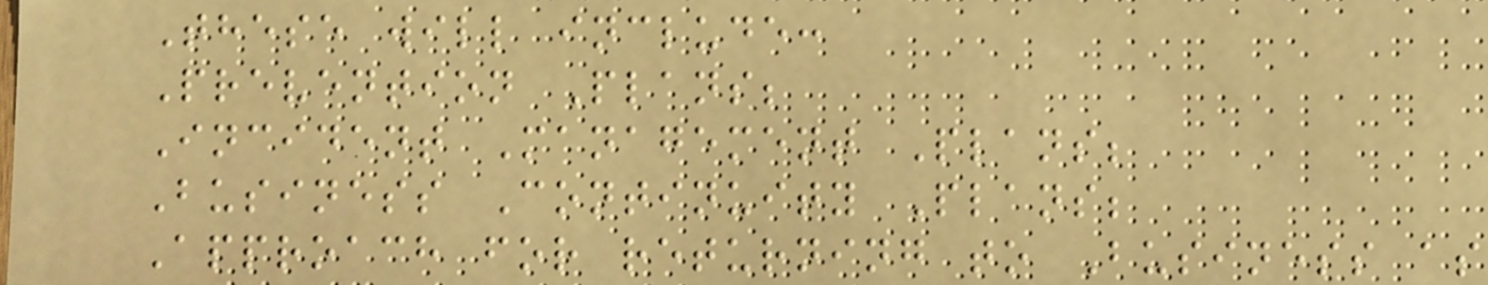These will include:
Prevention Plans;
Incident Management Plans;
Business Continuity Plans;
Approach for returning to Business as
